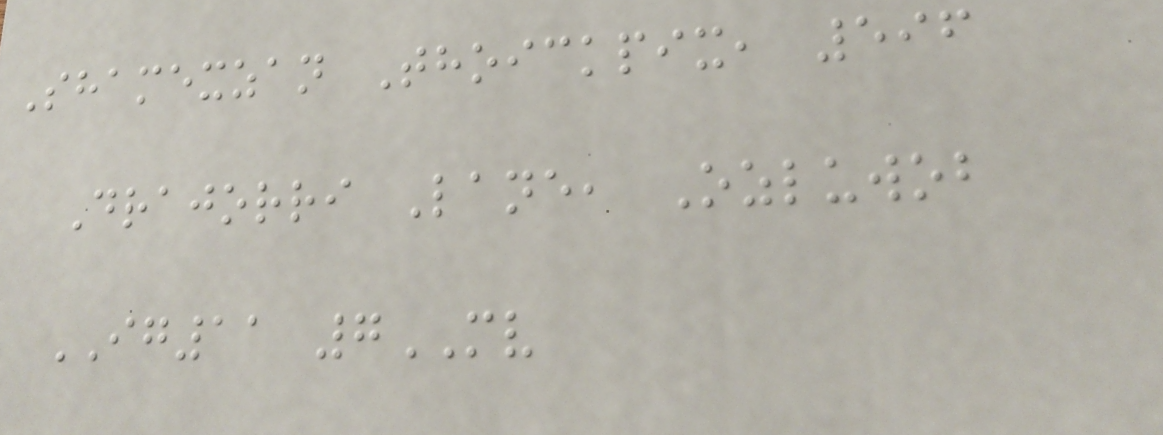Shamexzan Thoickpix, 596
Drajorri Lane, Ozluwob
IG11 7MV
